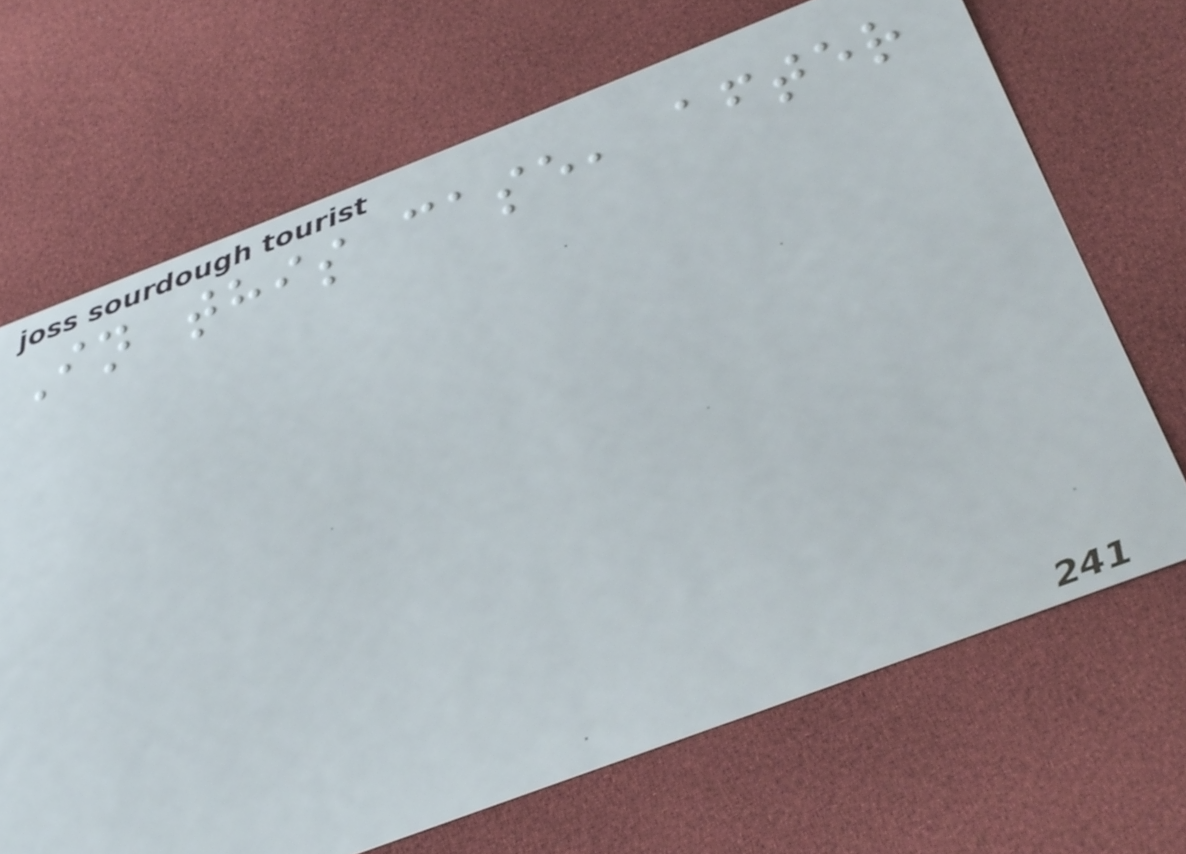In this case, after
